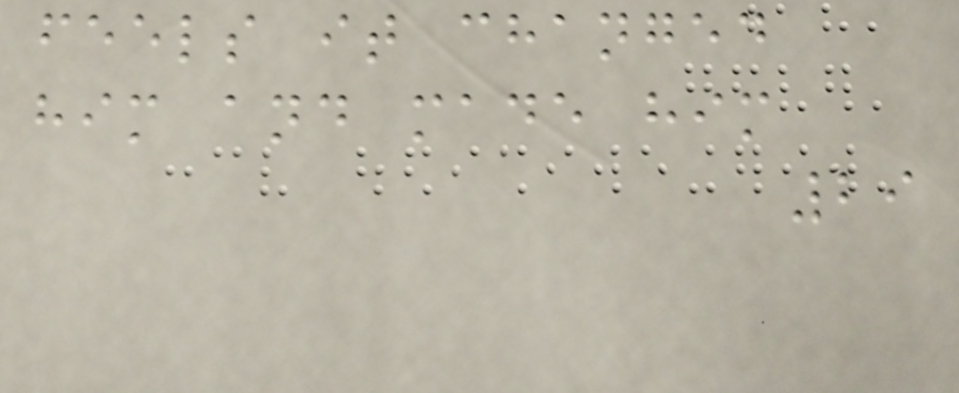feels it changed
him and made him
29
